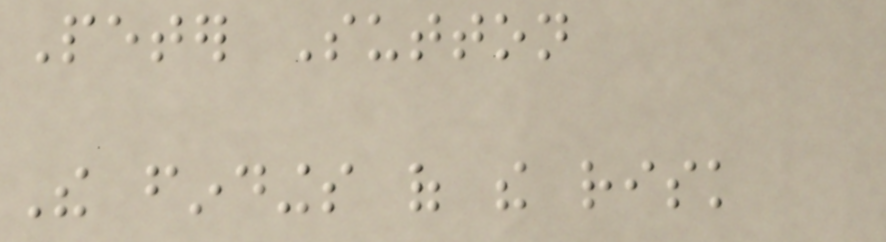Peter Sutton
The findings of the risk
